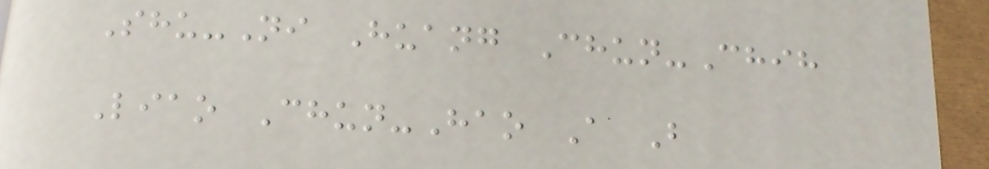Shu-Ni Huang Chun-Chih
Liao Chun-Hao A B
